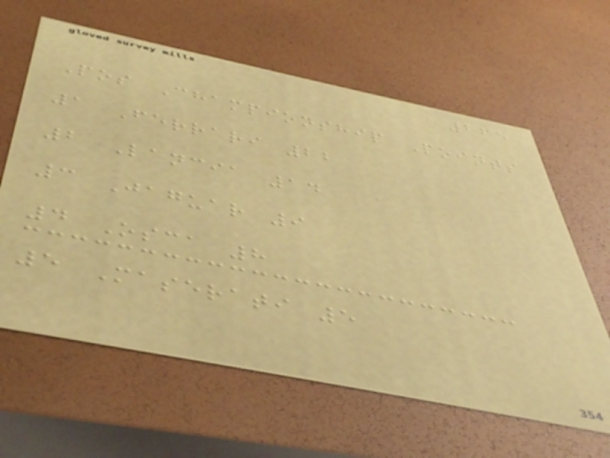265
Pos Championship Points
1 Ferrari 22
2 Lancia 14
3 Jaguar 9
4 Osca 8
5 Maserati 5
